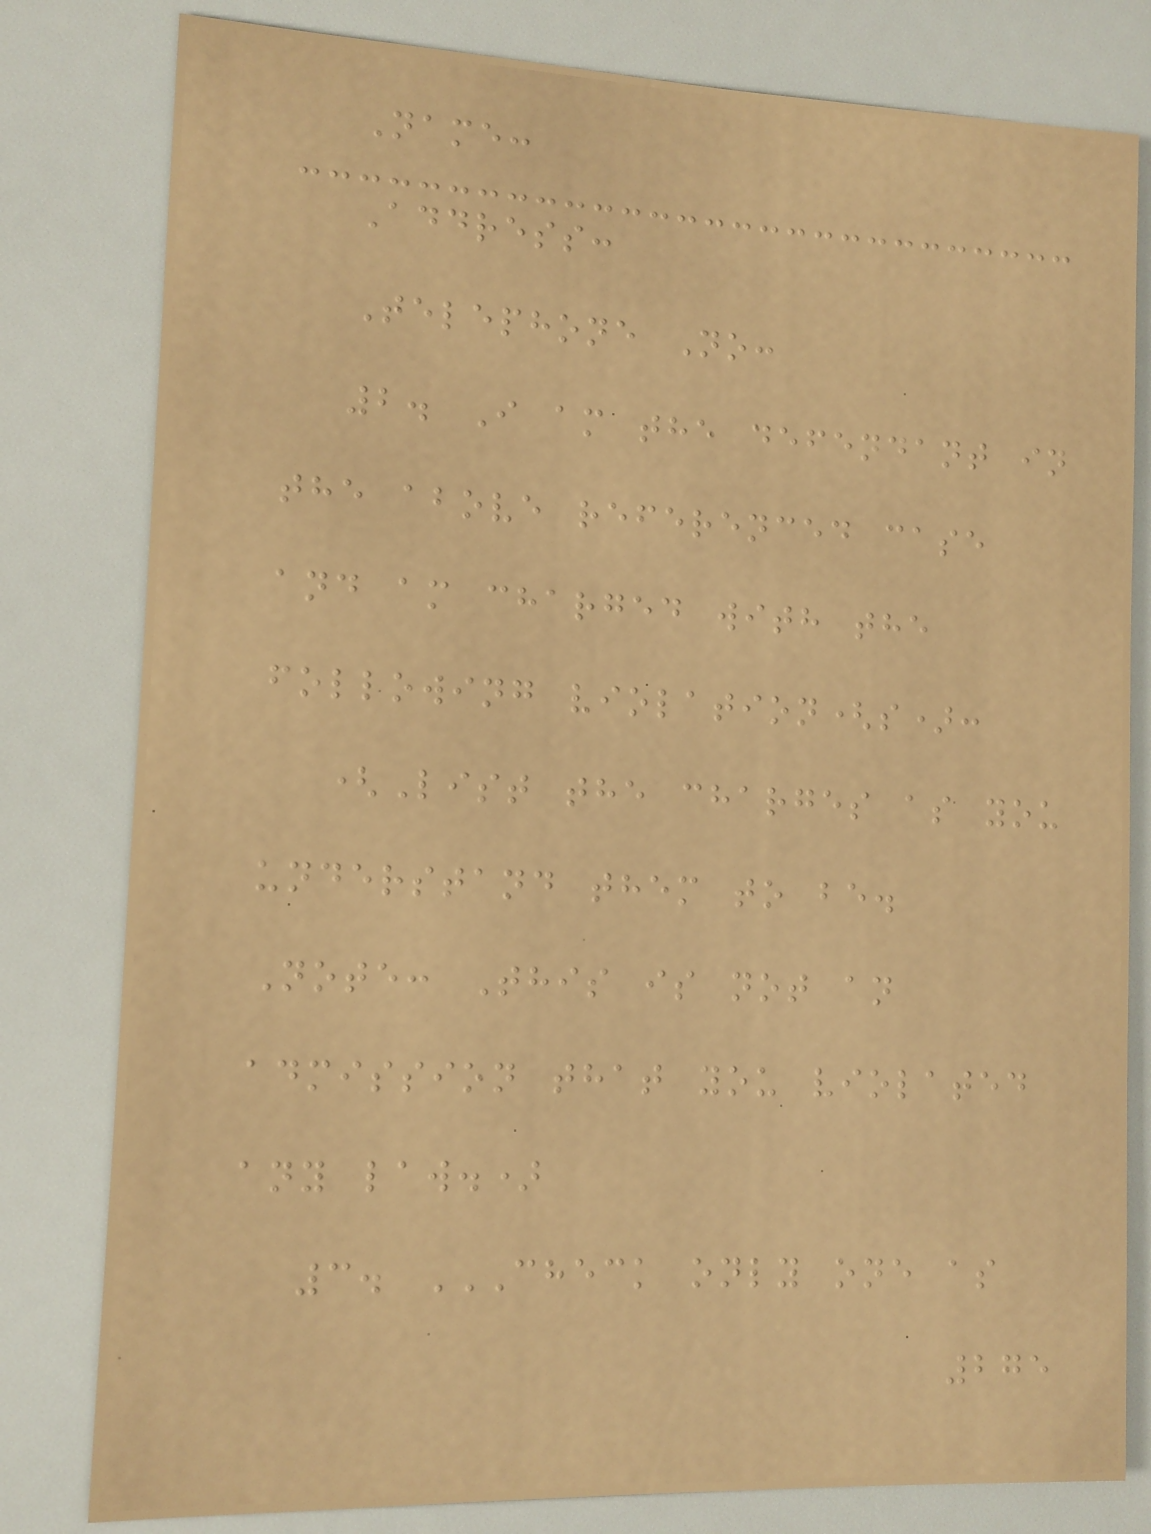Name:
Address:
Telephone No:
2. I am the defendant in
the above referenced case
and am charged with the
following violation(s):
(List the charges as you
understand them to be.
Note: This is not an
admission that you violated
any law.)
3. CHECK ONLY ONE AS
275
